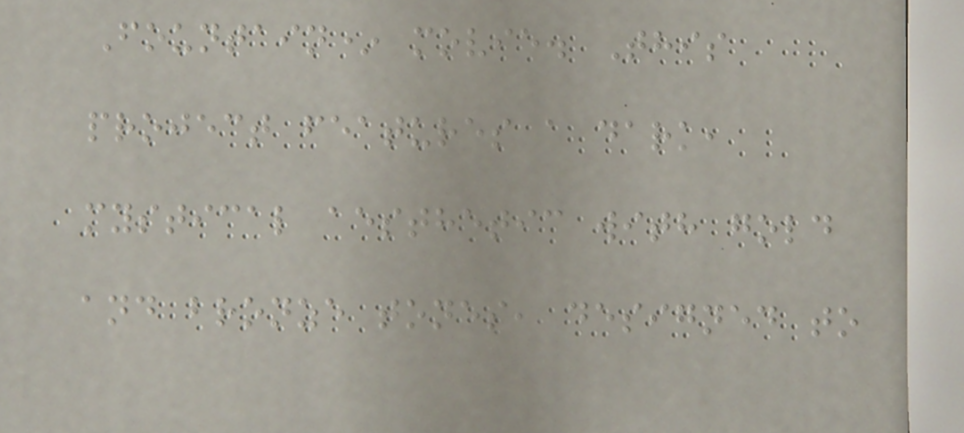Fountain* movie. This
project features a dark,
mystical aesthetic with gold
and bronze tones, designed to
